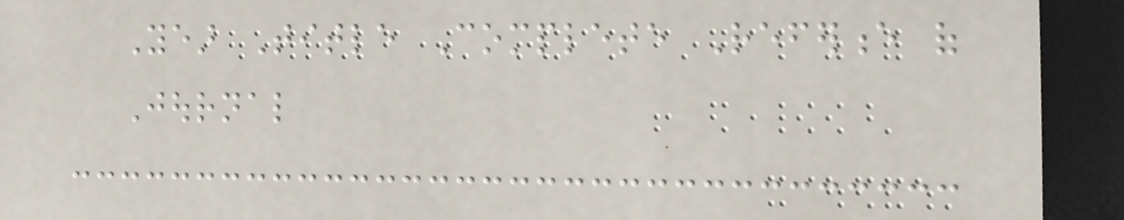Year Title Complete Reference of
Journal
